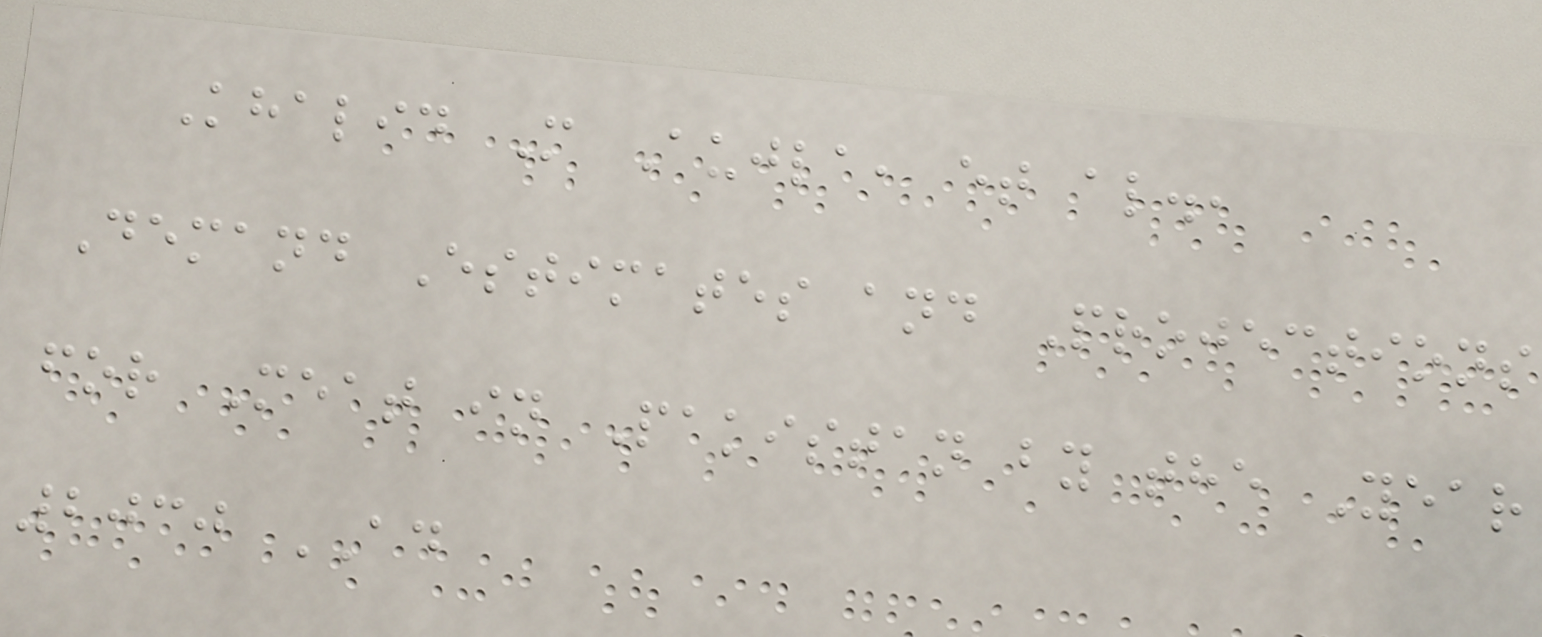Khalid M Aujla, et al.,
Demand Estimates and Projections
for Meat in Pakistan by the Year
2030 AD
